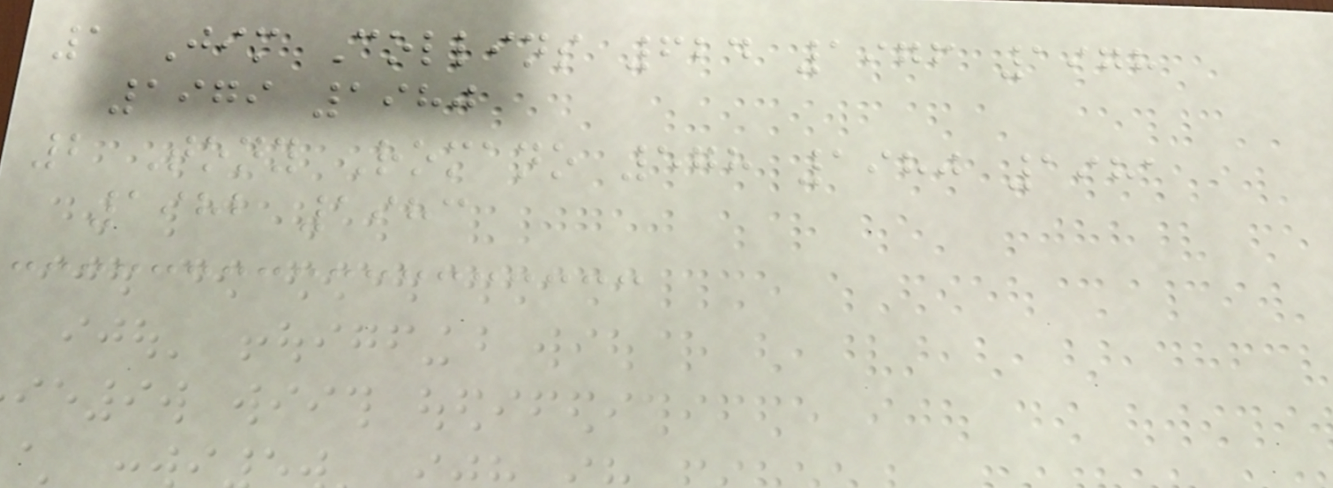1 Jim Collins 624 1976 1978
1979 1980
2 Tony Romano 578 1980 1981
1982 1983
